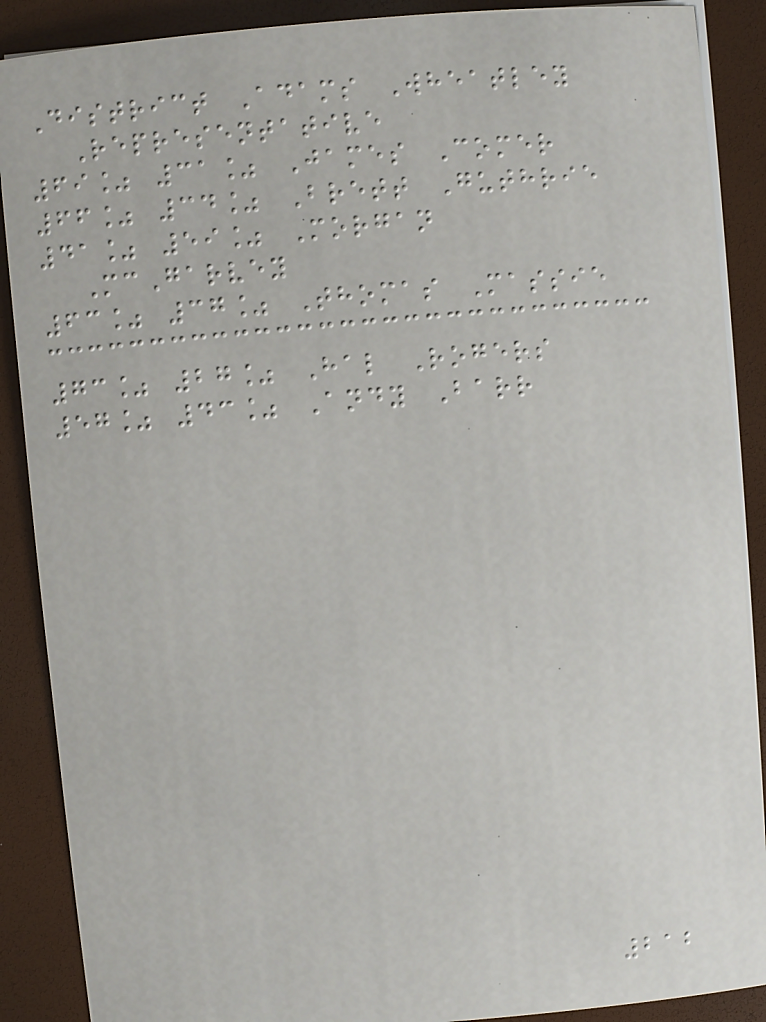District Adams Wheatley
Representative
69% 31% James Comer
66% 34% Brett Guthrie
41% 59% Morgan
McGarvey
63% 37% Thomas Massie
73% 27% Hal Rogers
57% 43% Andy Barr
212
